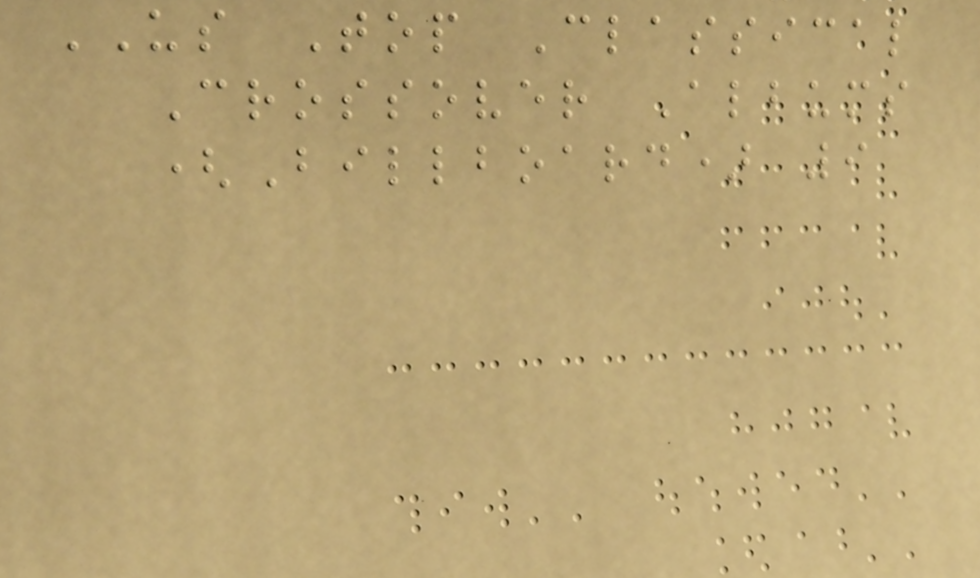US Top Classical
Crossover Albums
(Billboard) 9
